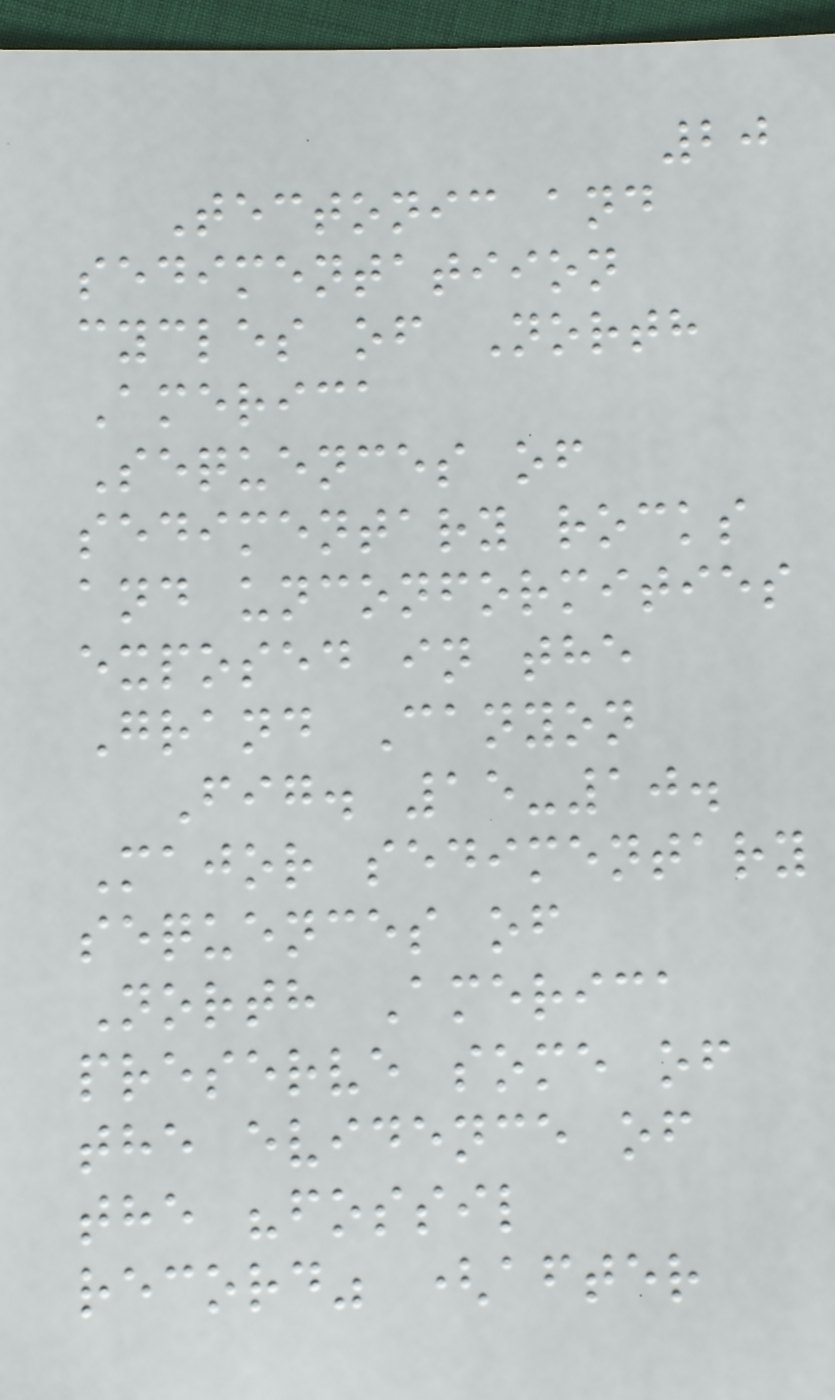20
Tectonic and
sedimentatiion
cycles of North
America
Sequences of
sedimentary rocks
and unconformities
exposed in the
Grand Canyon
Fig. 15-10.
Major sedimentary
sequences of
North America
preserve some of
the evidence of
the "fossil
record" (after
